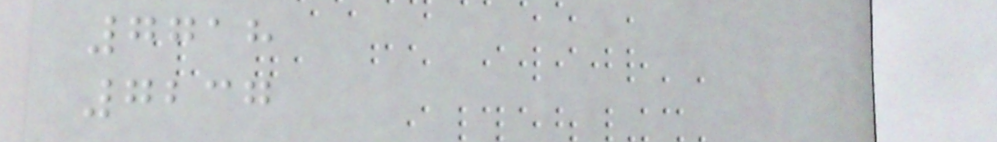7718
7237
